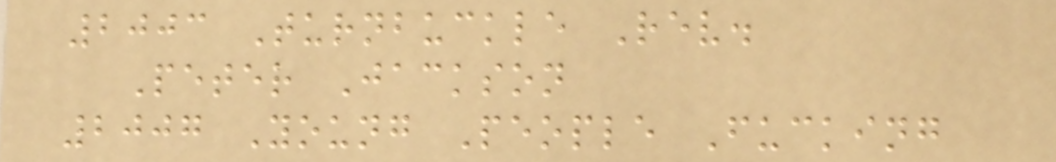2003 Turnbuckle Rev.
Peter Jackson
2007 Young People Fucking
